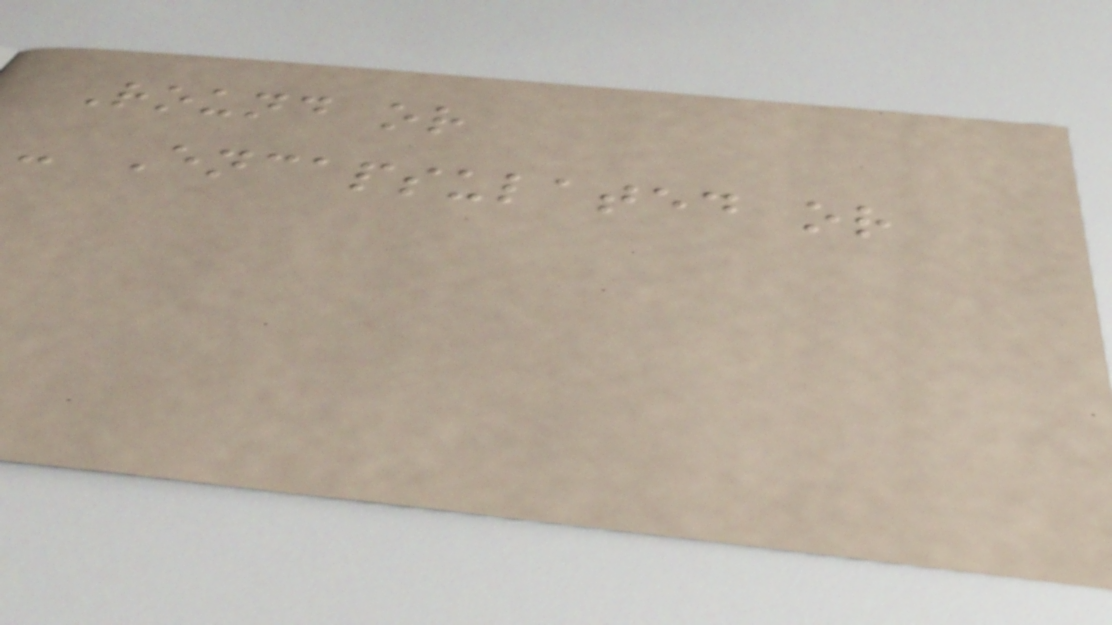Round or
- Encapsulated or
